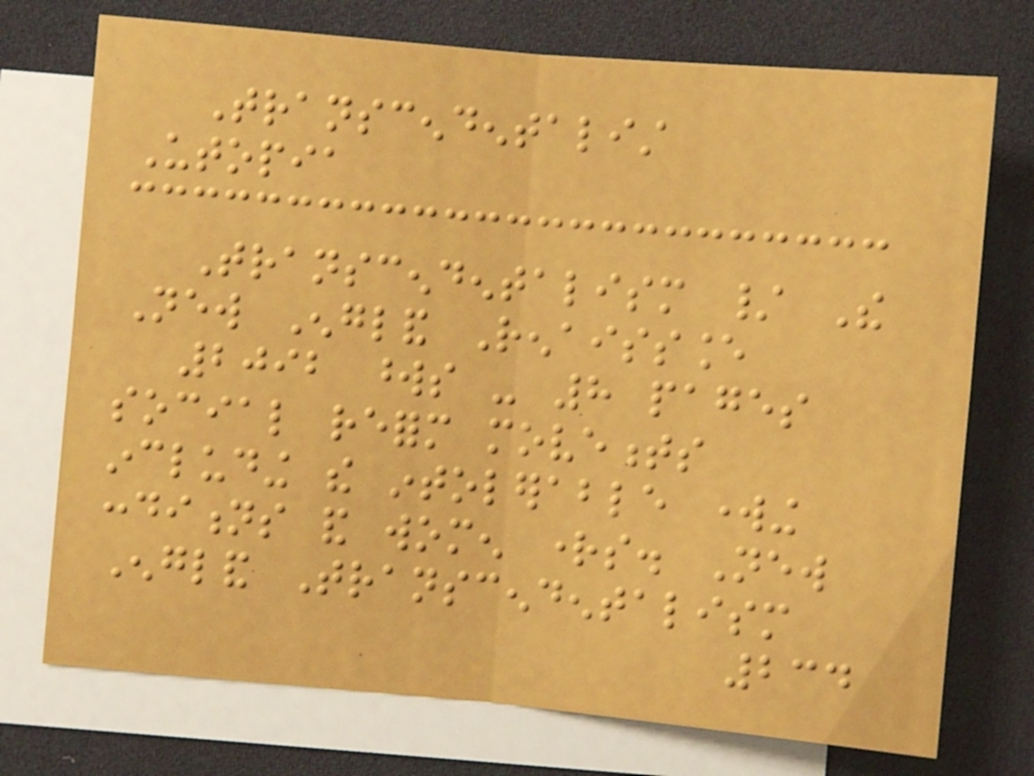Transcendentalist
Utopia
Transcendentalism / The
New England Renaissance
2092 words - 8 pages
social reform movements
including the intolerable working
conditions and women rights. New
England Transcendentalism
234
